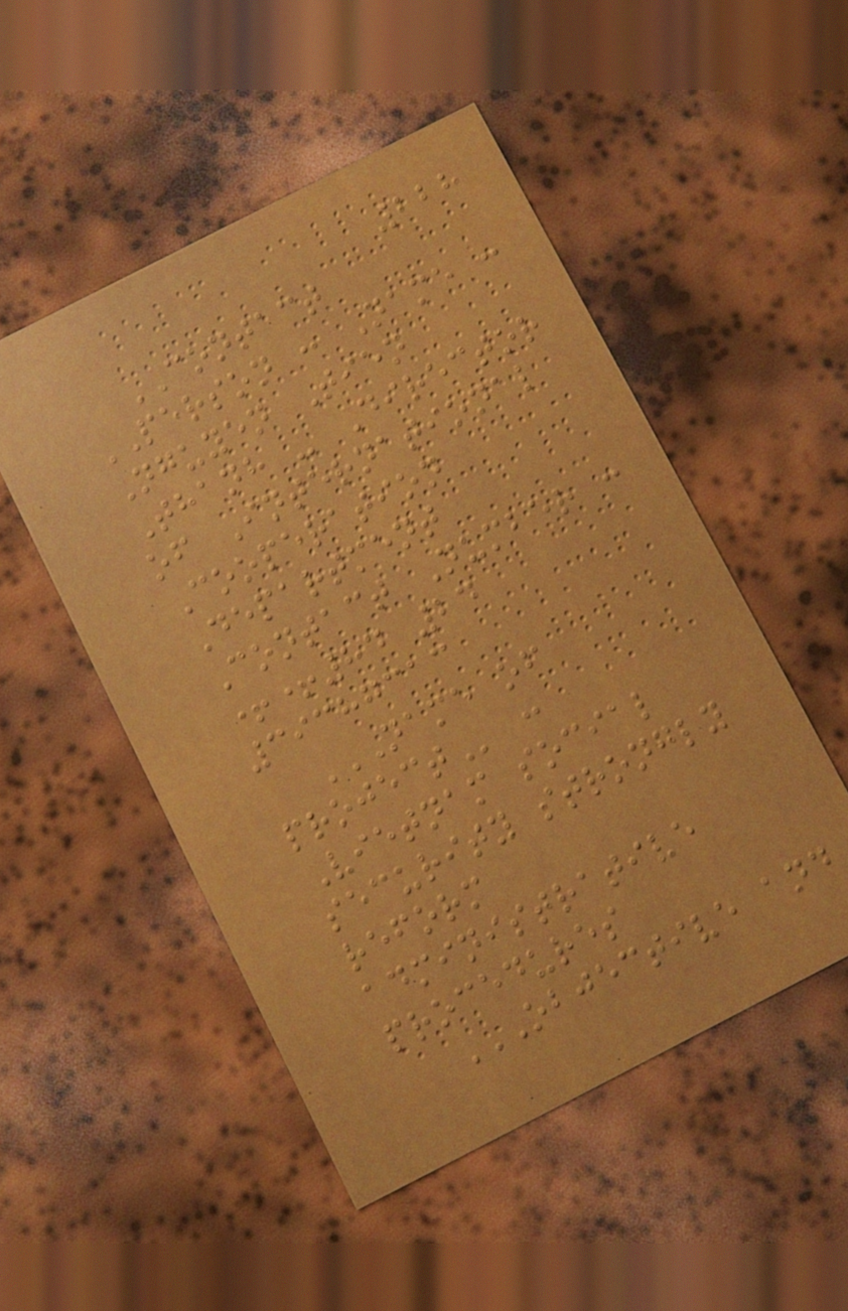228
CONTACT
PERSON : Name :
Nguyen Tien
Thanh - Director
of International
Cooperation
Department
Contact Number :
++84 24
39387313
NAME OF
PROJECT :
Vietnam social
security strongly
reform
administrative
procedures
OBJECTIVE AND
